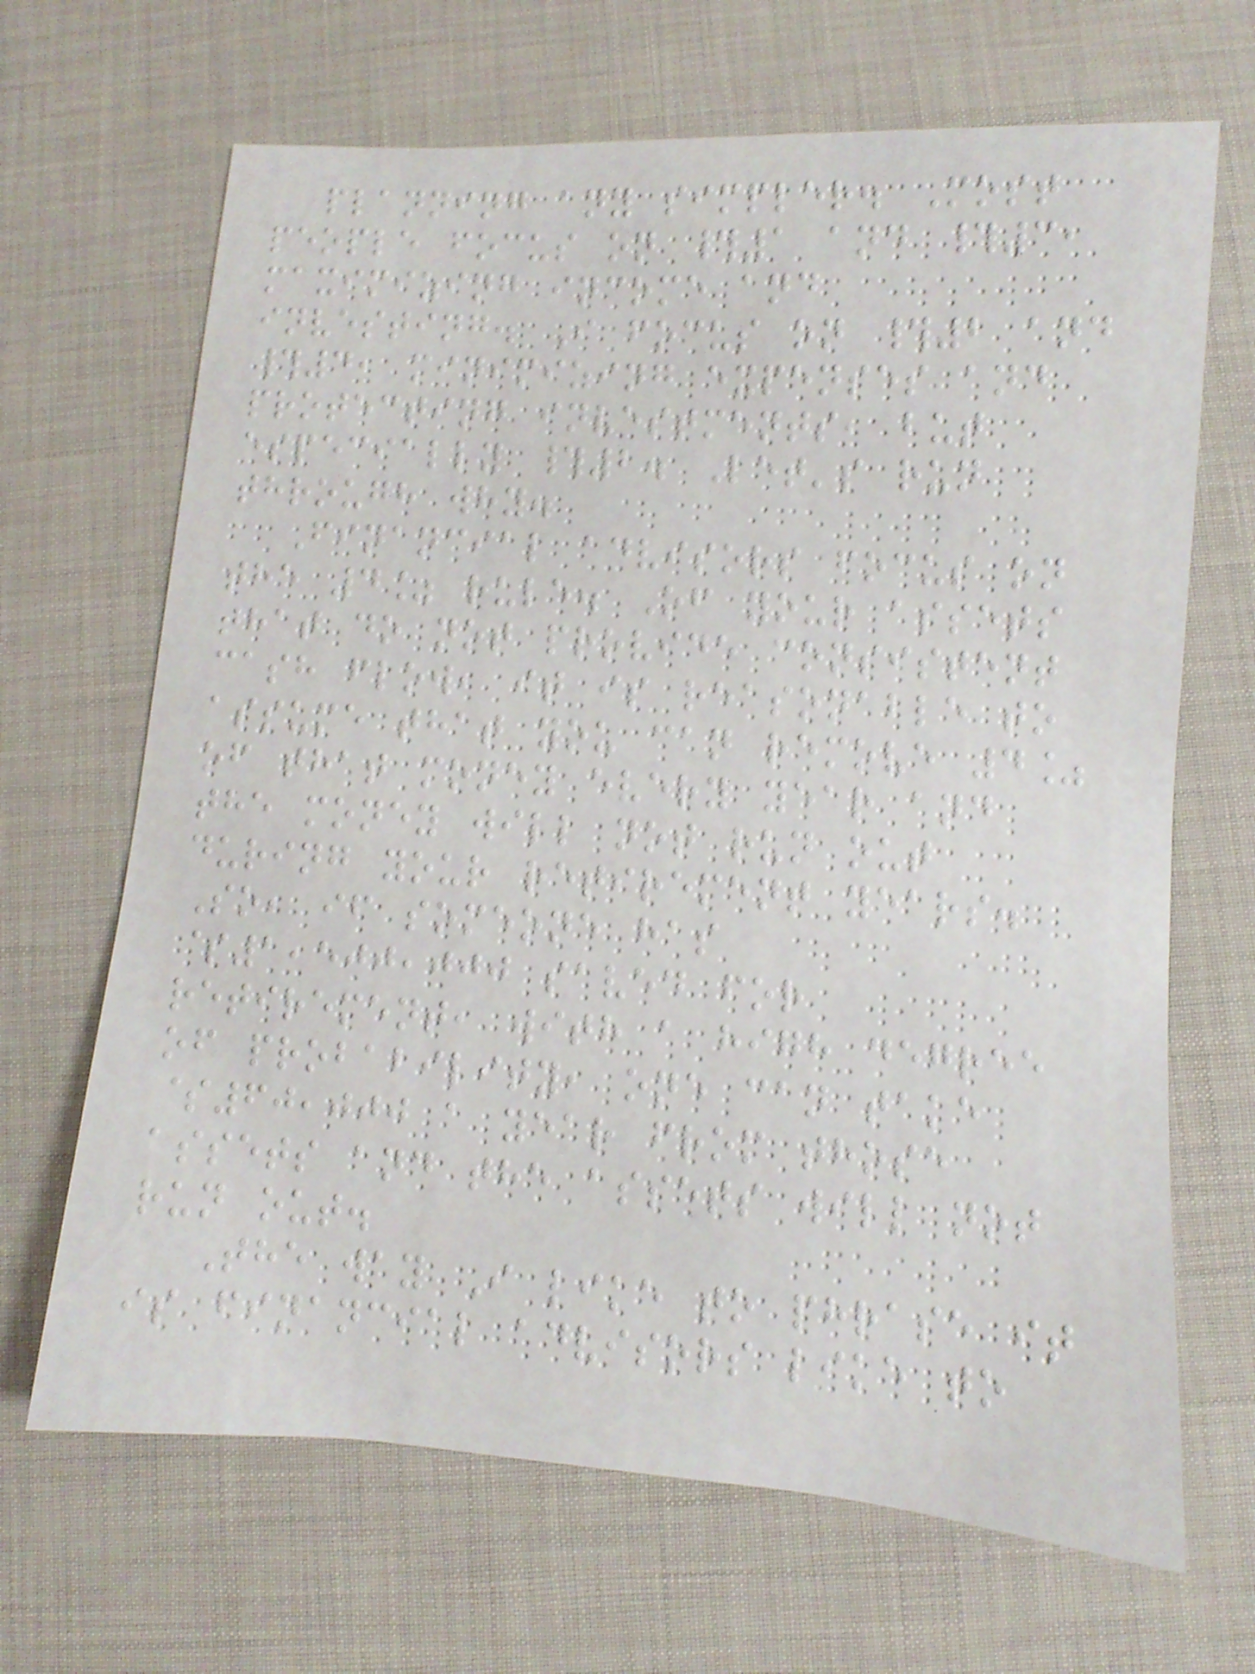planning any simpler. Most
people focus on #1 and #3,
maximizing income and
investing. I focus on #2 and
#4, minimizing expenses and
protecting investments, but
especially #2. Let's run
through why.
Financial advisors focus on
the 4% rule. Of your assets
that do not provide consistent
cash flow, it is reasonable to
assume that you can remove 4%
of that money every year and
the money will not run out
during your retirement years.
So, if someone has
$1,500,000 saved for
retirement, with a high degree
of probability, one can take
$60,000 a year from those
assets and the assets will not
run out.
The way I like to phrase it
is financial advisors like to
